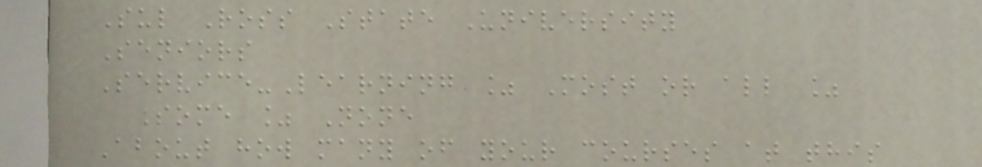Sul Ross State University
Seniors
Service-Learning % Most or all %
Some % None
About how many of your courses at this
